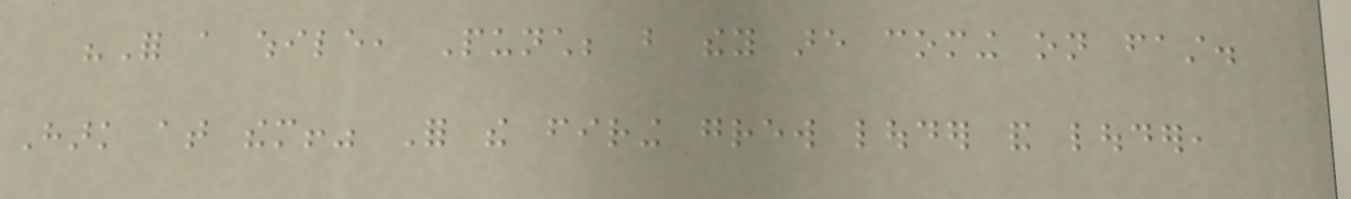"For a while, Punch; but they are coming on fast.
Hark at them!" For the firing grew louder and louder,
